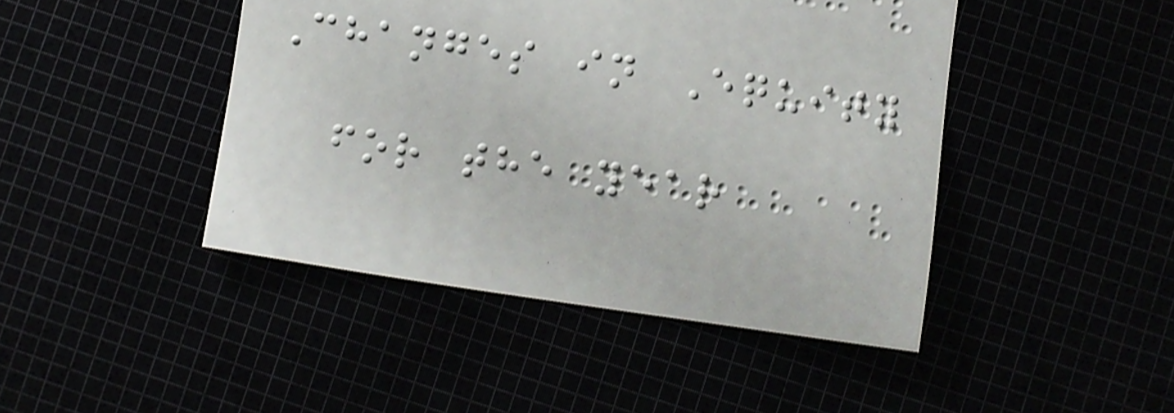Changes in Equity
for the year
